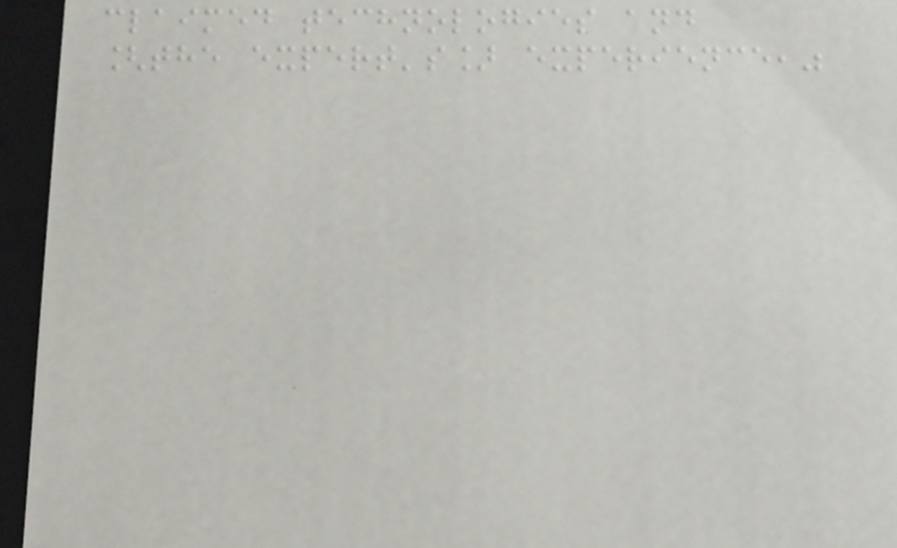claimed technologies and
[the expert's] experience,"
